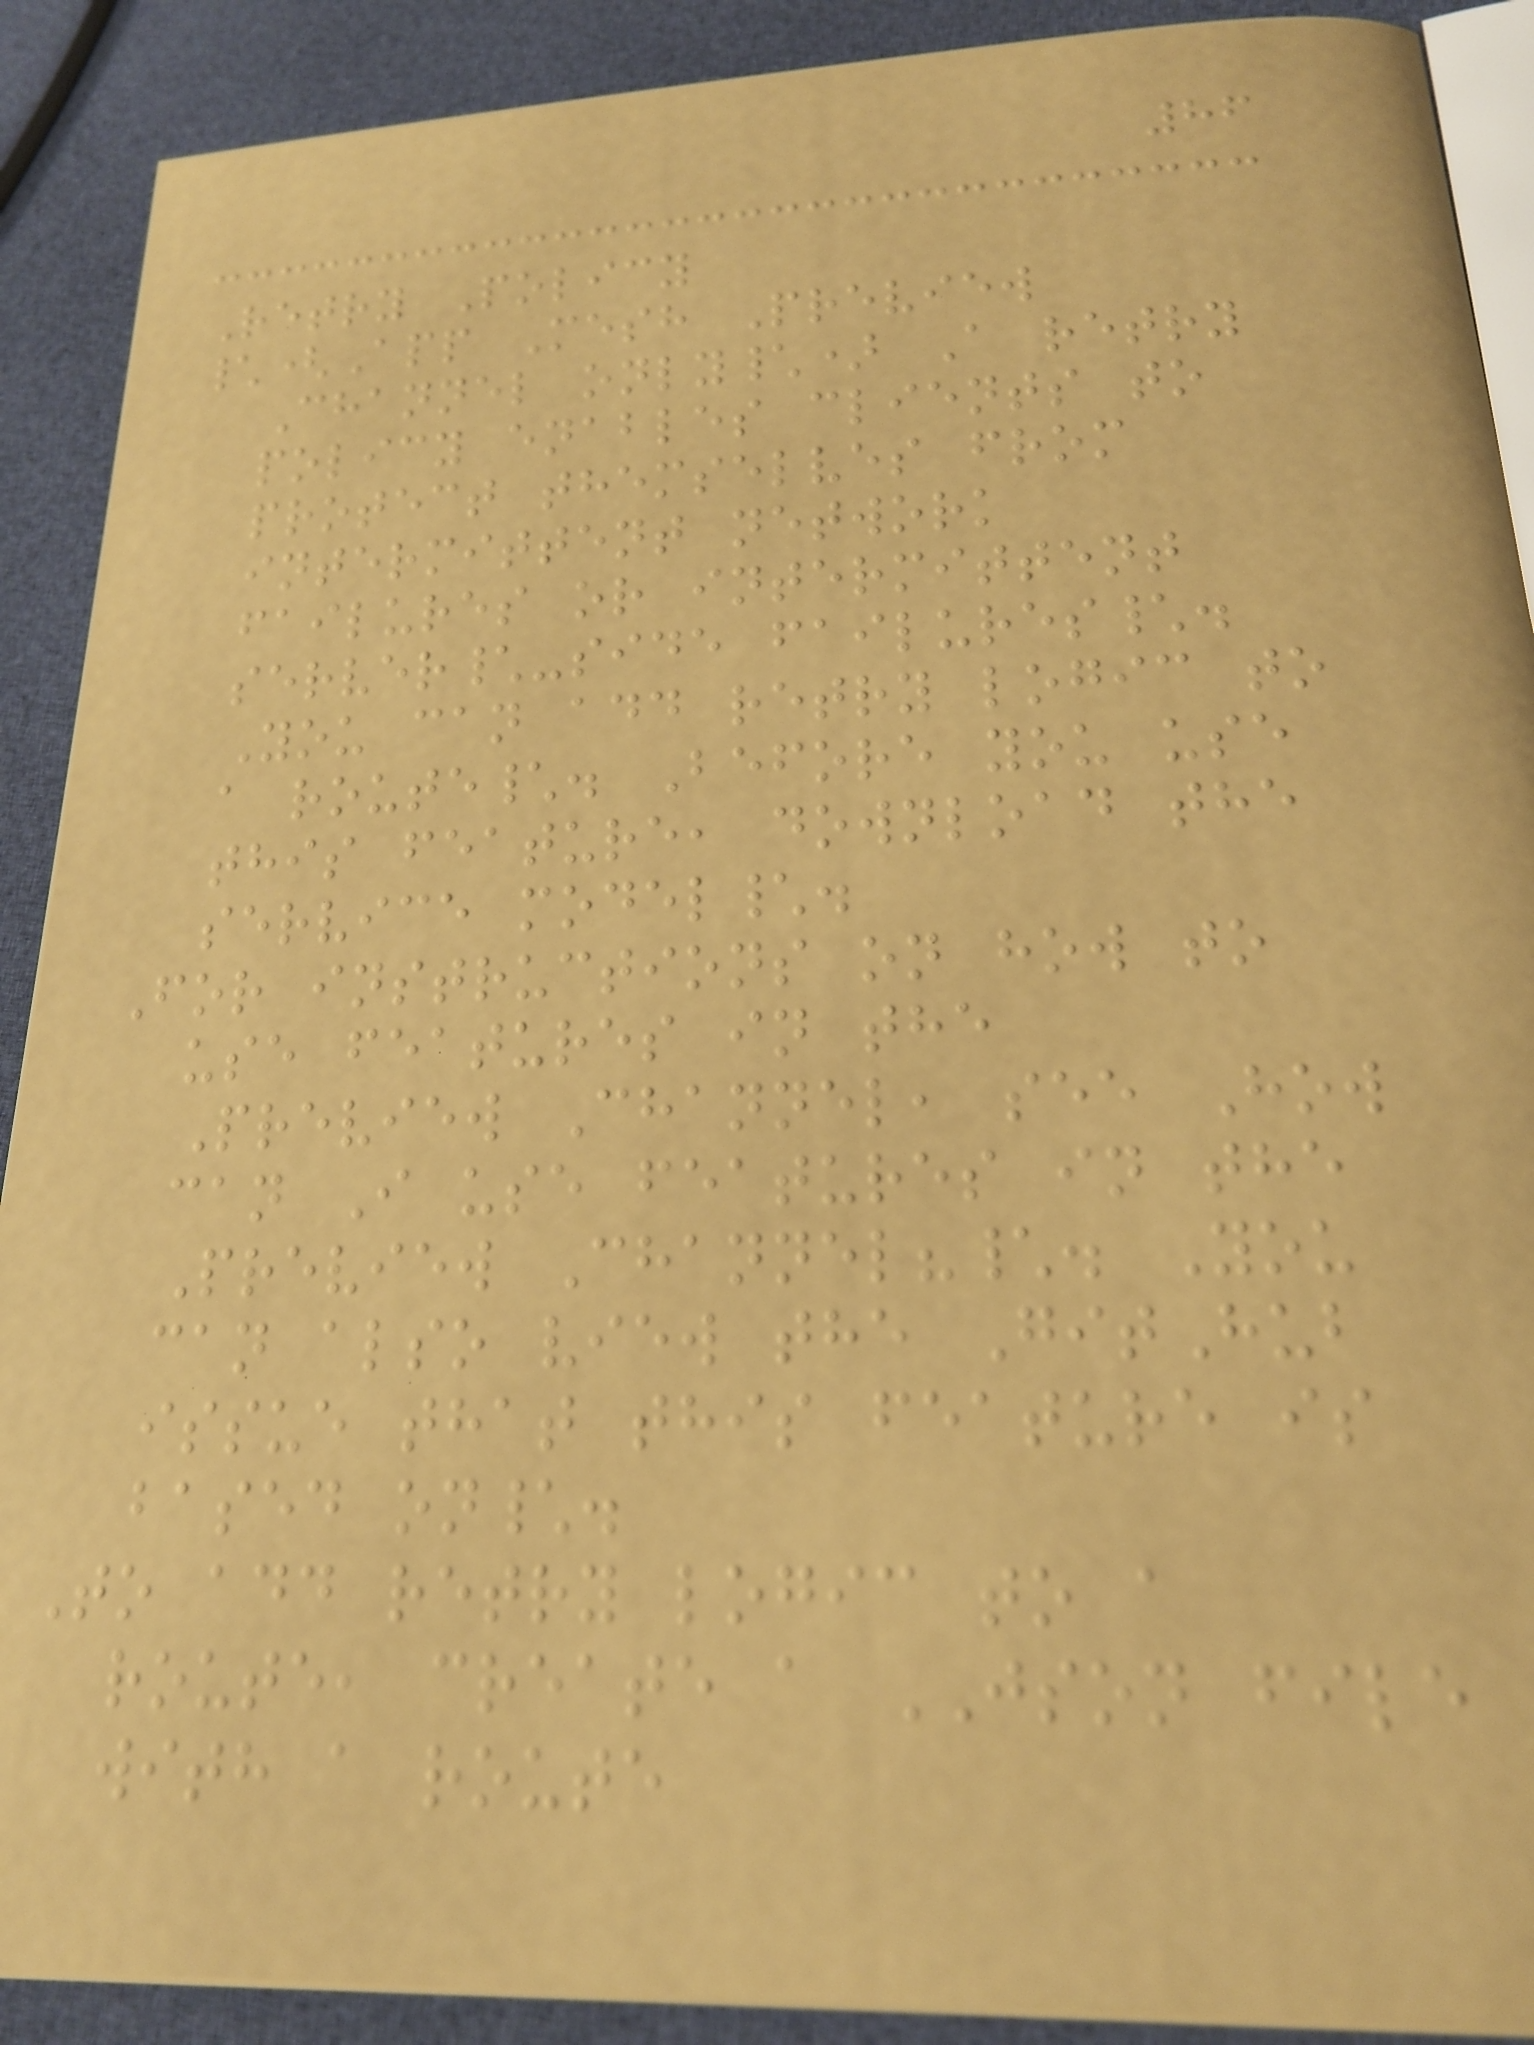86
Retry Policy
\(App Mesh Preview
Channel only\) A retry
policy enables clients to
protect themselves from
intermittent network
failures or intermittent
server\-side failures\.
You can add retry logic to
a route\. Before you use
this feature, download the
service model\.
For instructions on how to
use features in the
Preview Channel, see How
can I use features in the
Preview Channel?\. You
can also view the GitHub
issue that this feature is
based on\.
To add retry logic to a
route, create a JSON file
with a route
